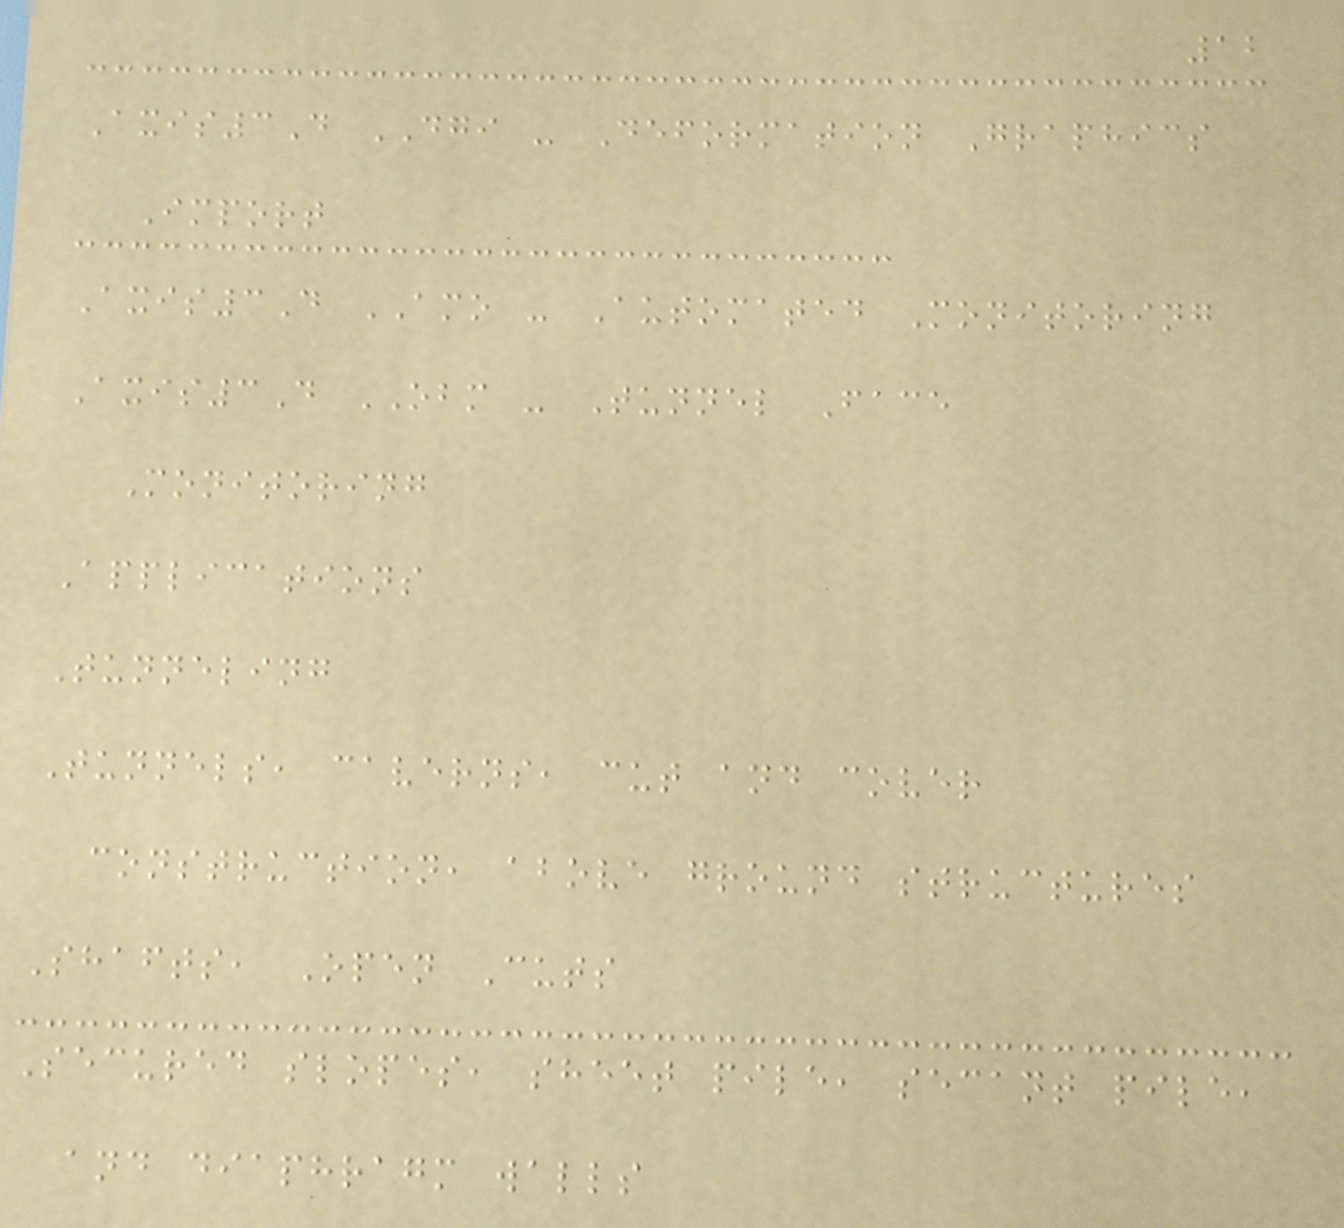12
Axis3D DGI - Deformation Graphics
Import
Axis3D AMO - Automated Monitoring
Axis3D OBM - Tunnel Face
Monitoring
Applications
Tunneling
Tunnels, caverns, cut and cover
construction, above ground structures
Shafts, Open Cuts
Secured slopes, sheet pile, secant pile,
and diaphragm walls
